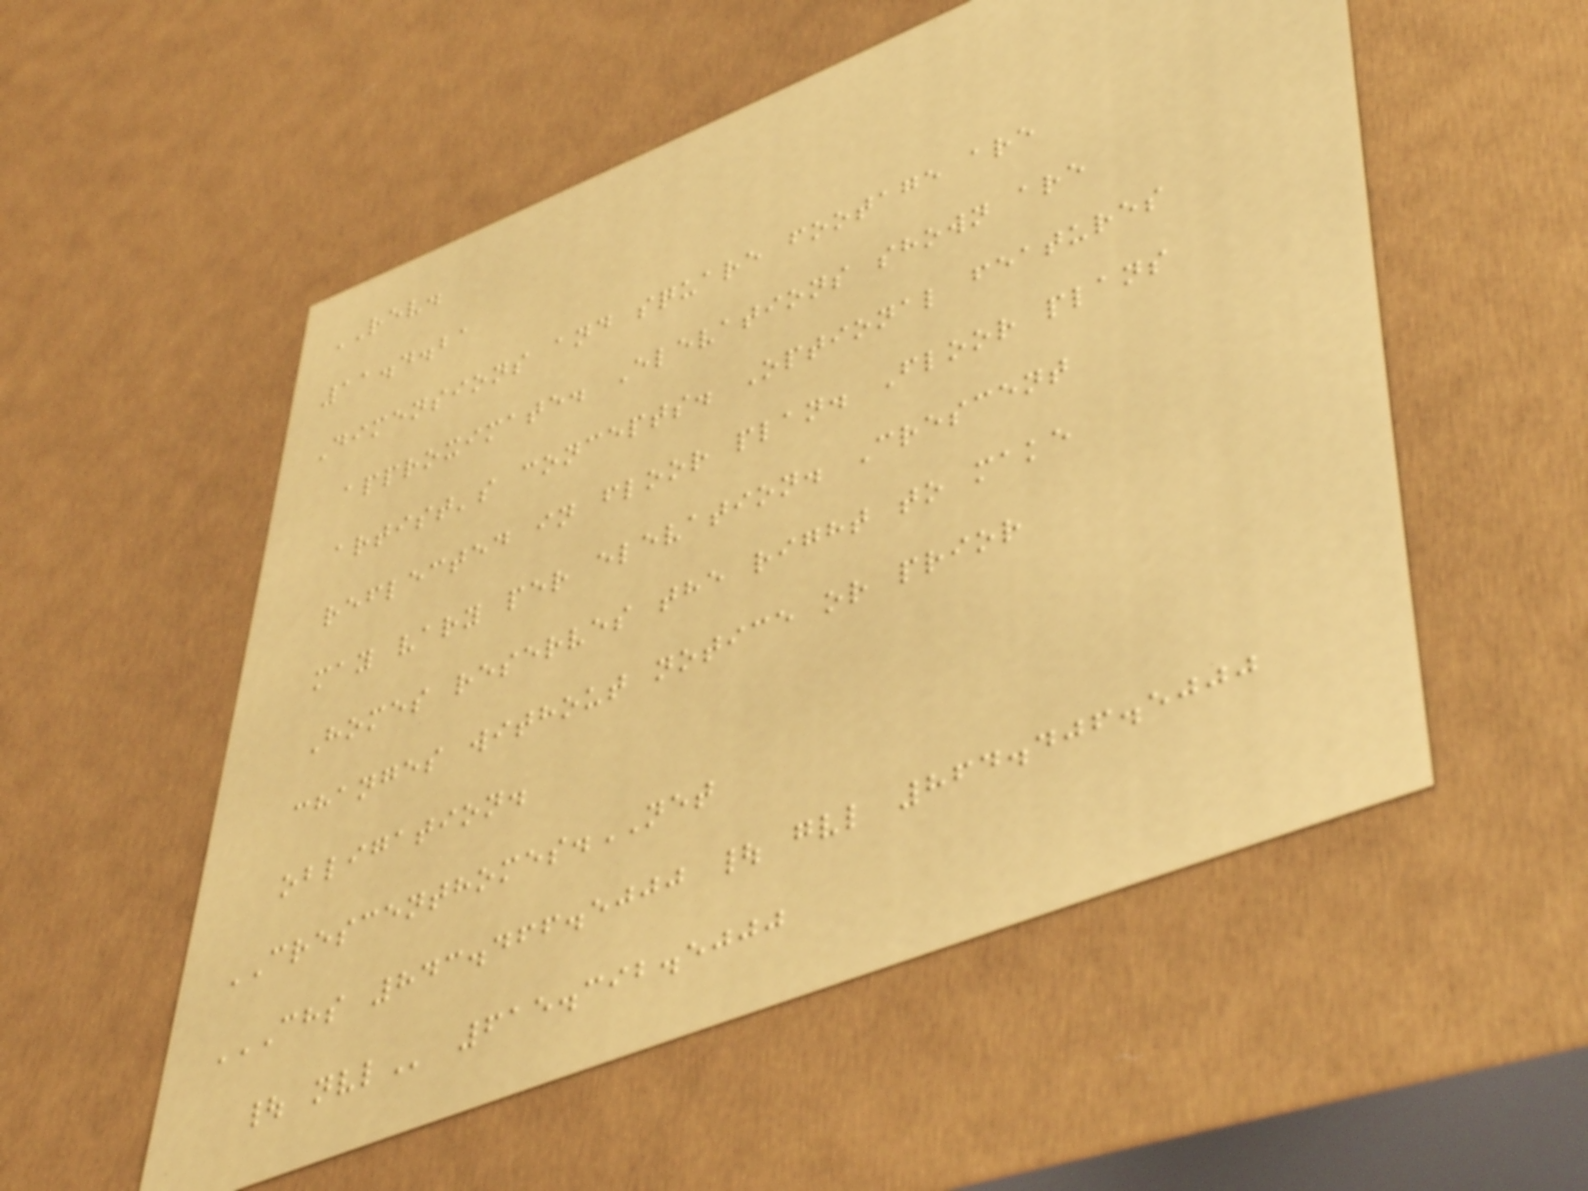REV.
11.4.21
Dimensions and square footage are
approximate. Elevations shown are
artist's concepts. Optional features
reflected in floor plan. Floor plans
may vary per elevation. Crescent
Homes reserves the right to make
changes without notice or prior
obligation.
CRESCENTHOMES.NET
CHS 843.466.5000 | GVL 864.406.5000
| NVL 615.392.5000
